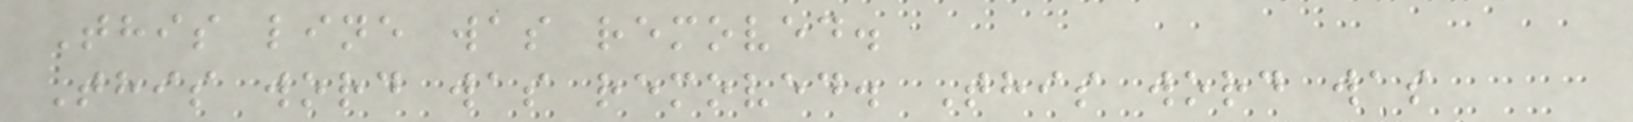This line was removed.
This word was removed. This word was
